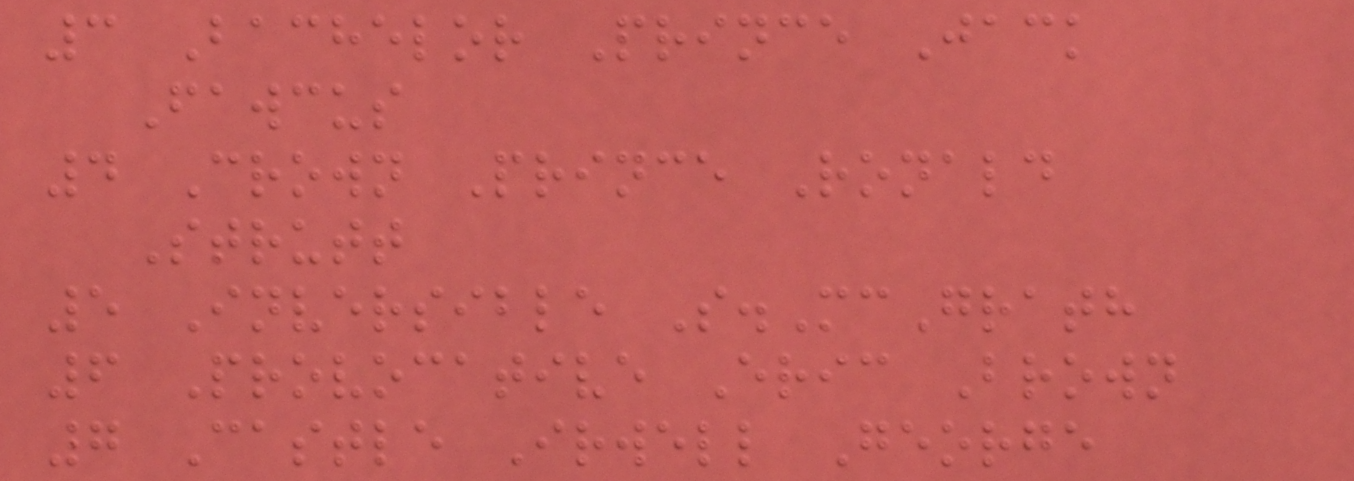3 Bachelor Prince Jack
Fawcus
4 Crown Prince Ronald
Strutt
5 Inversible S.McGrath
6 Provocative Eric Brown
7 Castle Irwell George
